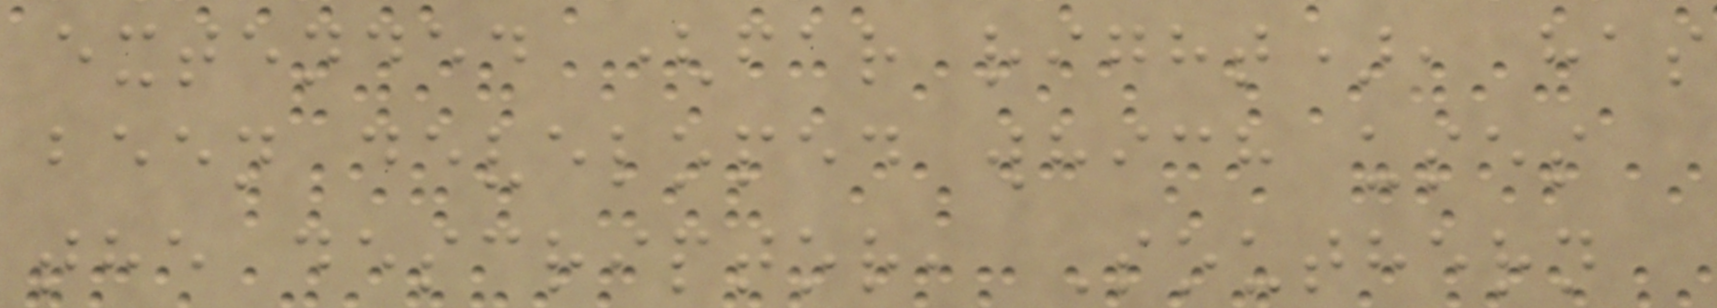extended (far right), has
been developed which uses
the descriptor, Southern
